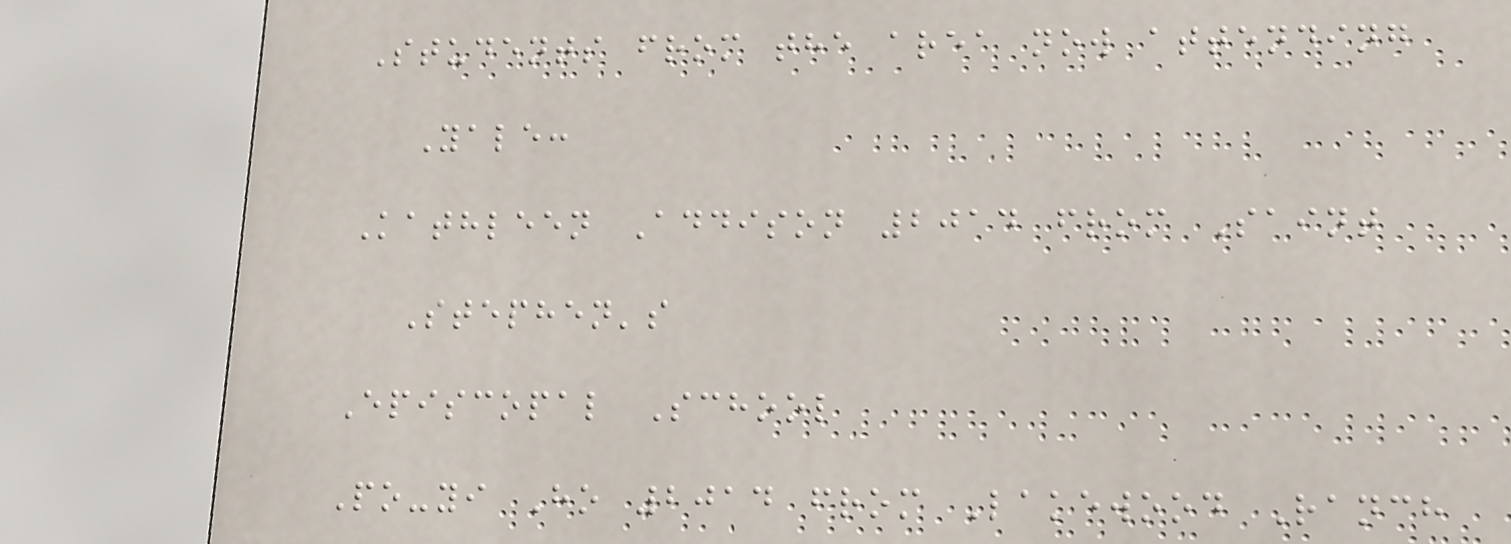Students from the area now attending
Yale:
Kathleen Addison 2014 from Saint
Stephen's
Episcopal School
Po-yi Ho 2014 from Lakewood Ranch
